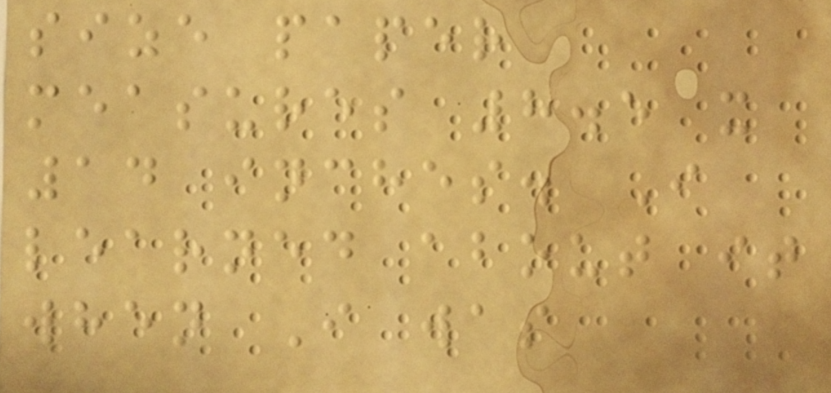size paper
measures 8.5 x
14 inches. I
learned about it
when I was
